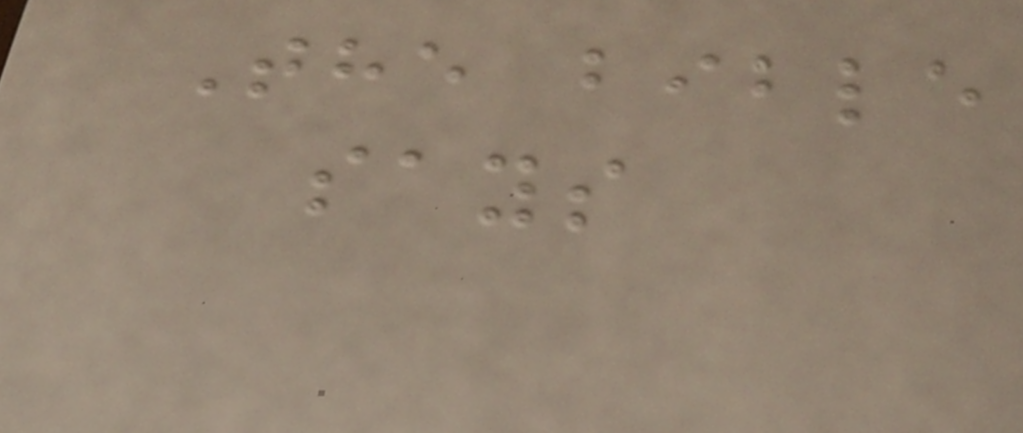The bible
says
